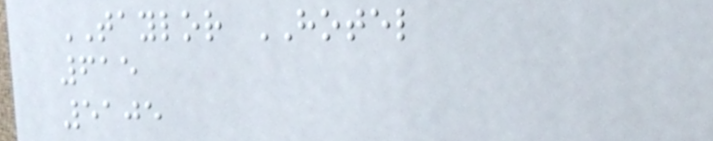TAYLOR HOTEL
615
5105
